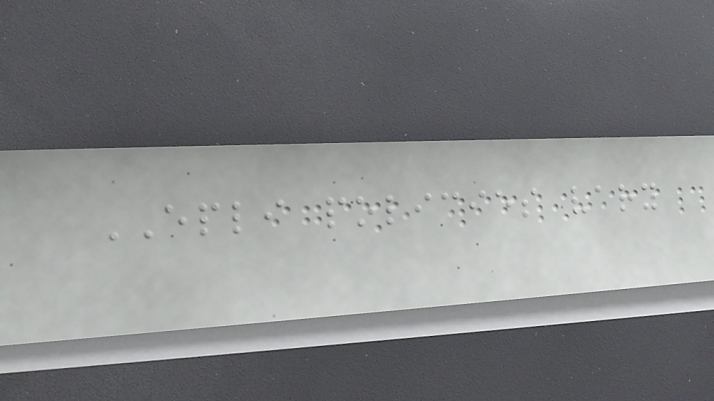EPLI policies vary
